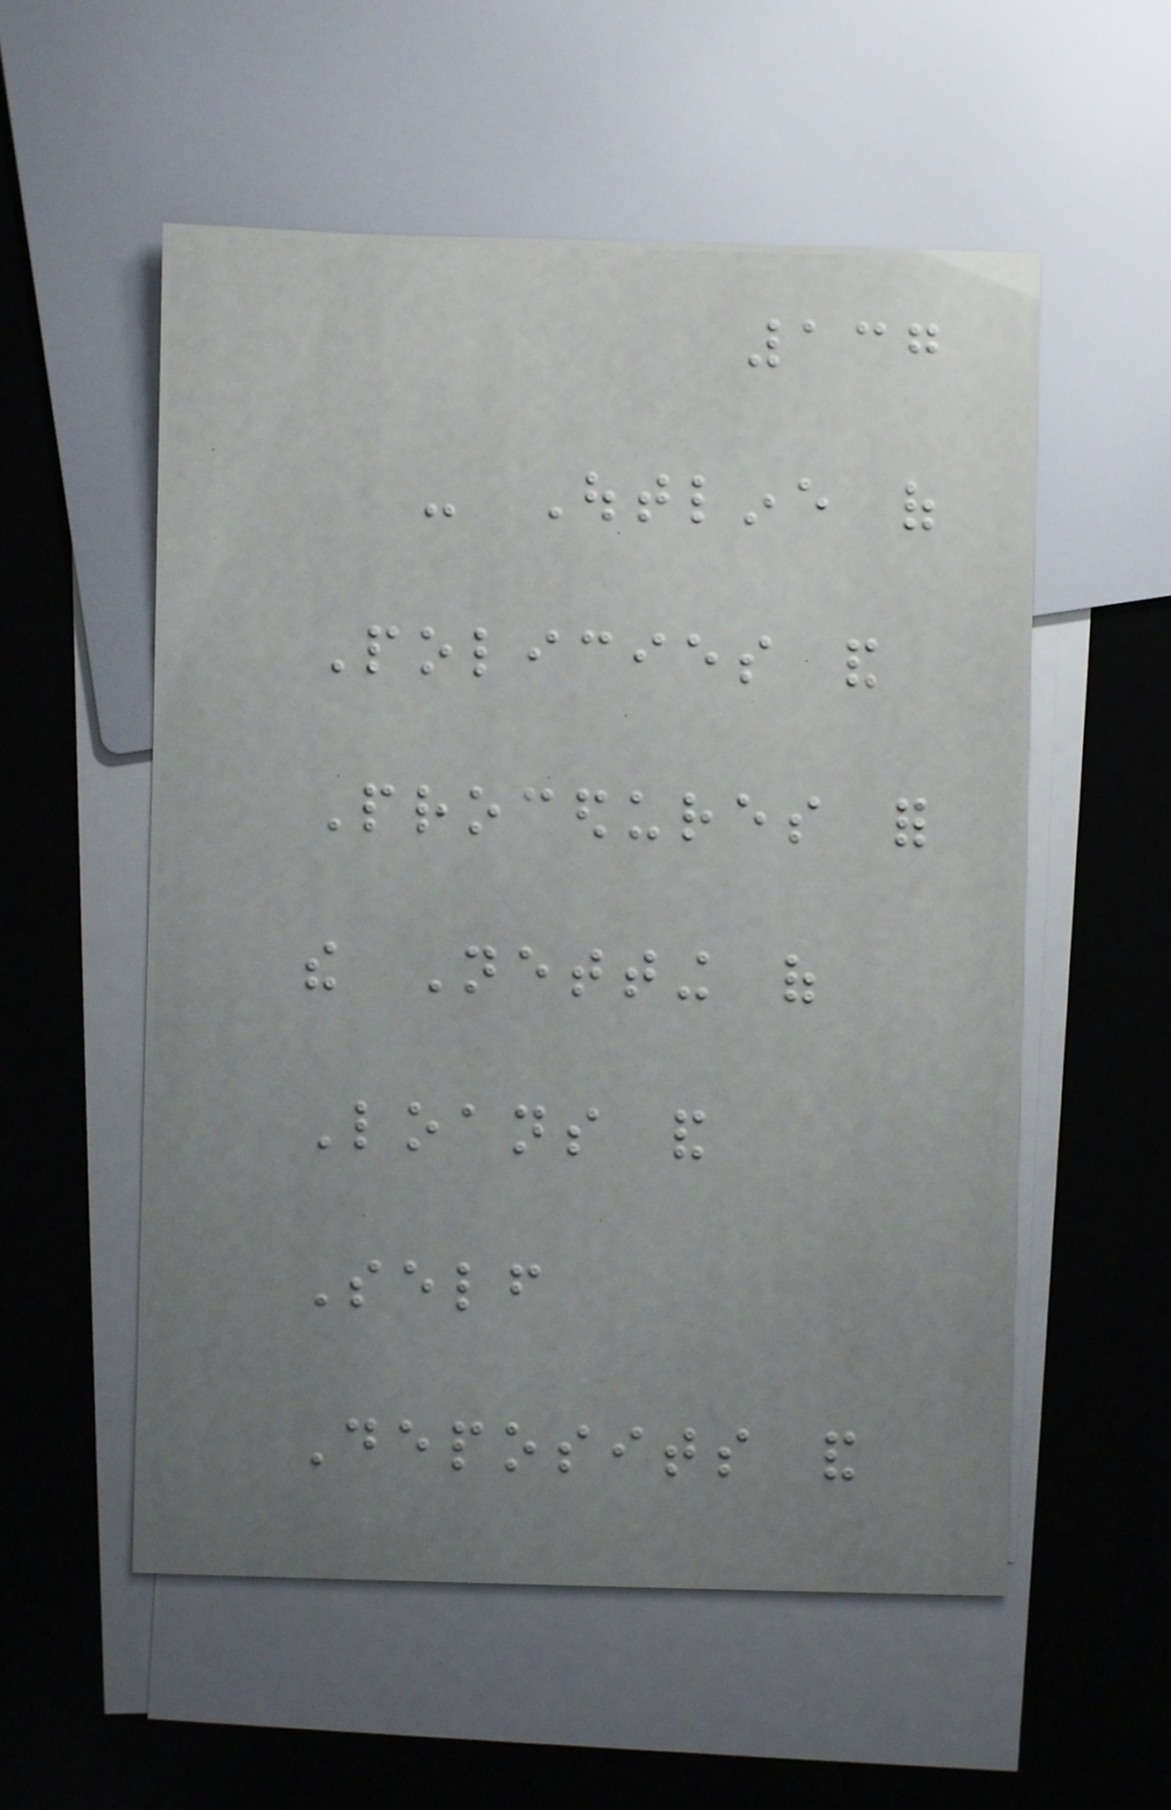137
- Outline of
Policies and
Procedures for
the Netting of
Loans and
Self
Deposits and
